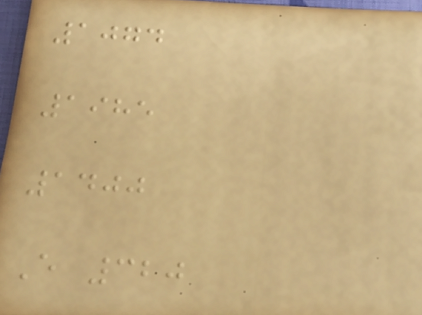1074
1985
1400
E 320
